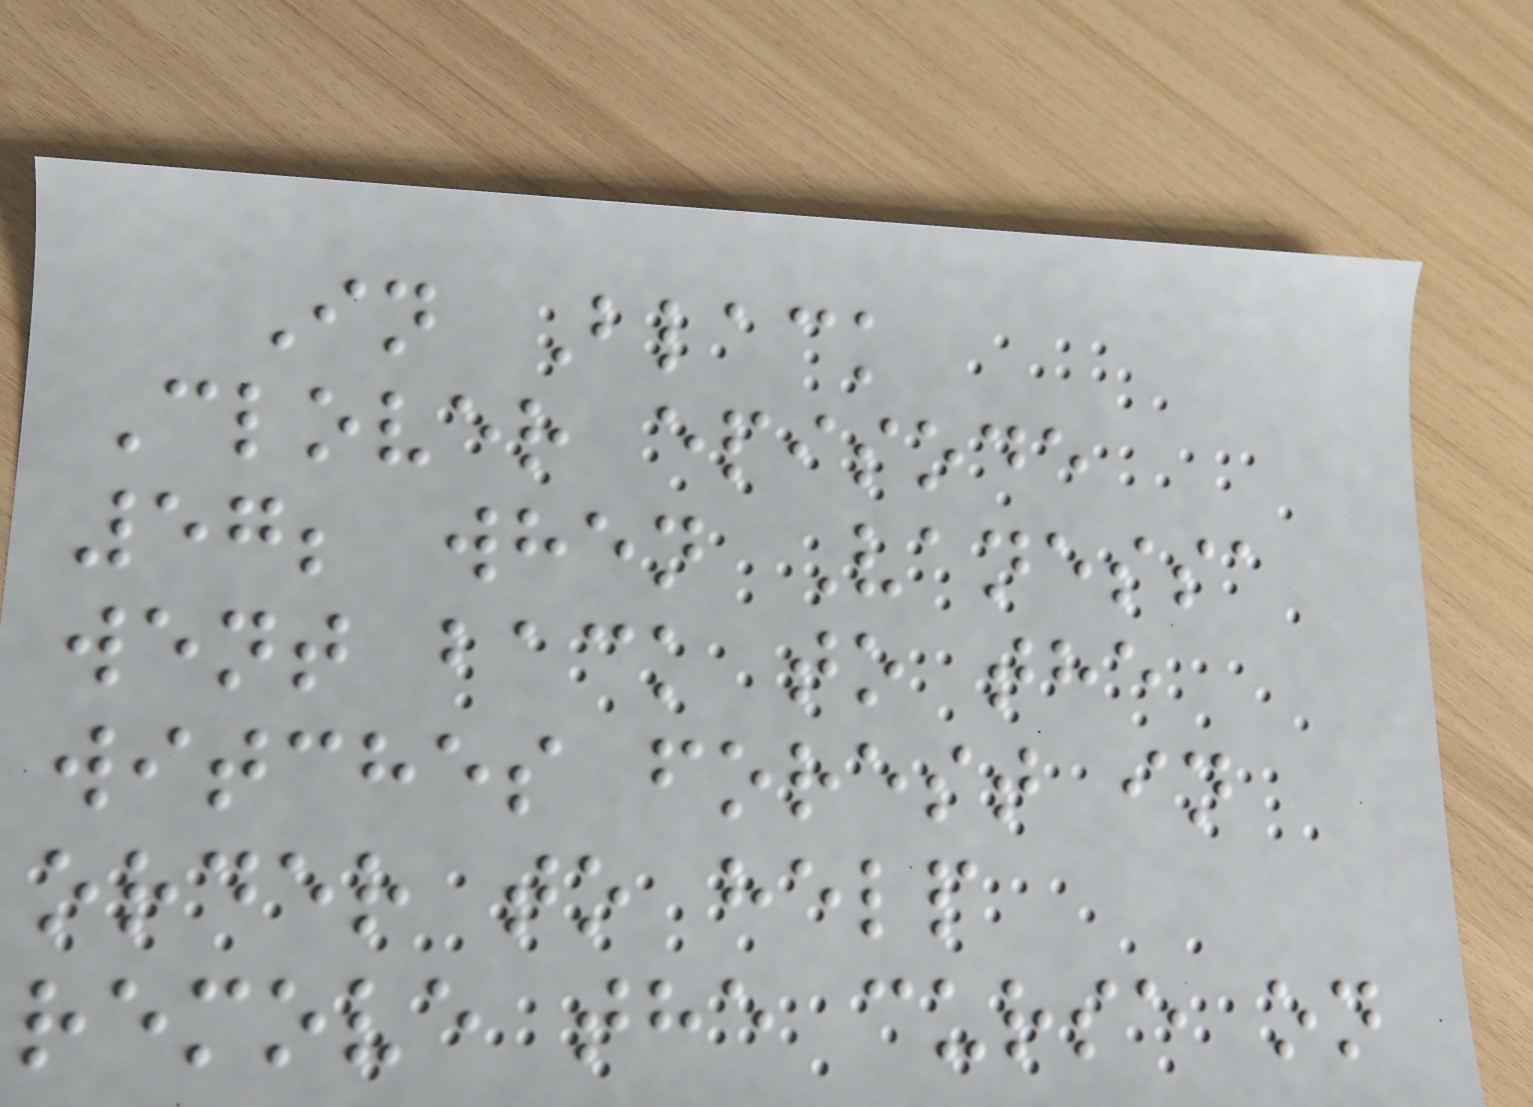In Black
Clover episode
57; when Vanessa
went back to the
witches forest in
order to help
remove the curse on
